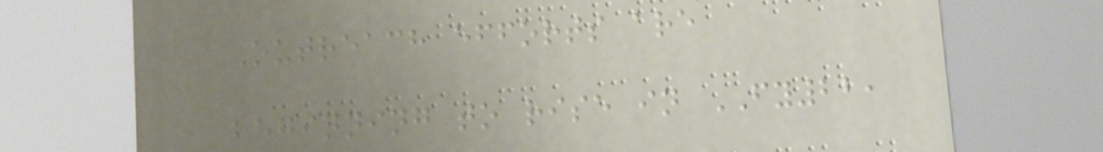Outreach efforts are
beginning to rise in FY22,
